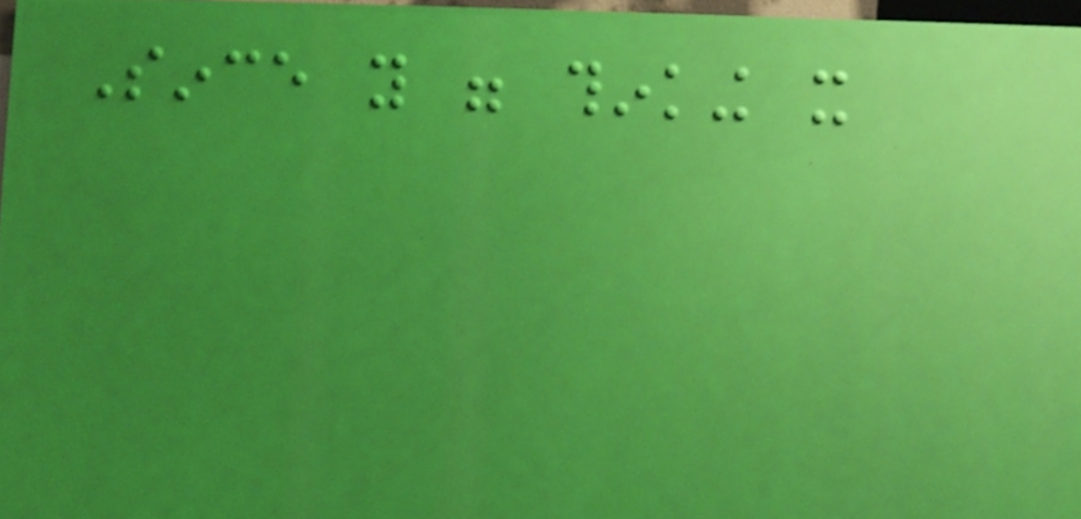Since you were thinking it
